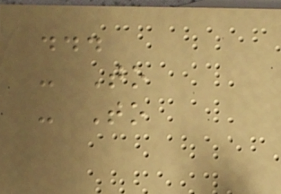...
- To
- To
